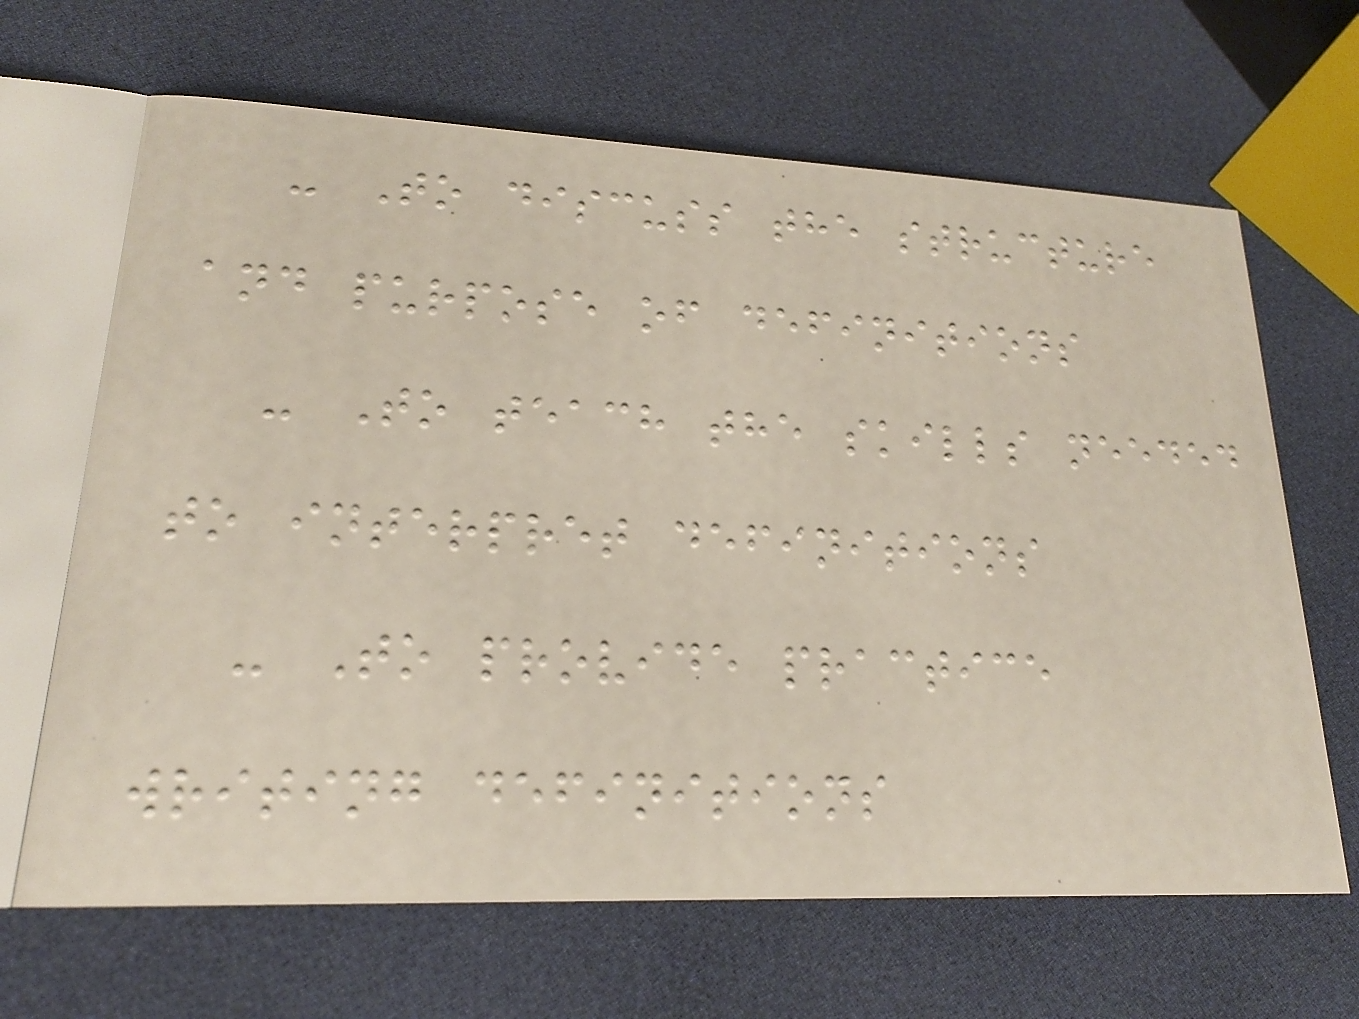- To discuss the structure
and purpose of definitions
- To teach the skills needed
to interpret definitions
- To provide practice
writing definitions
